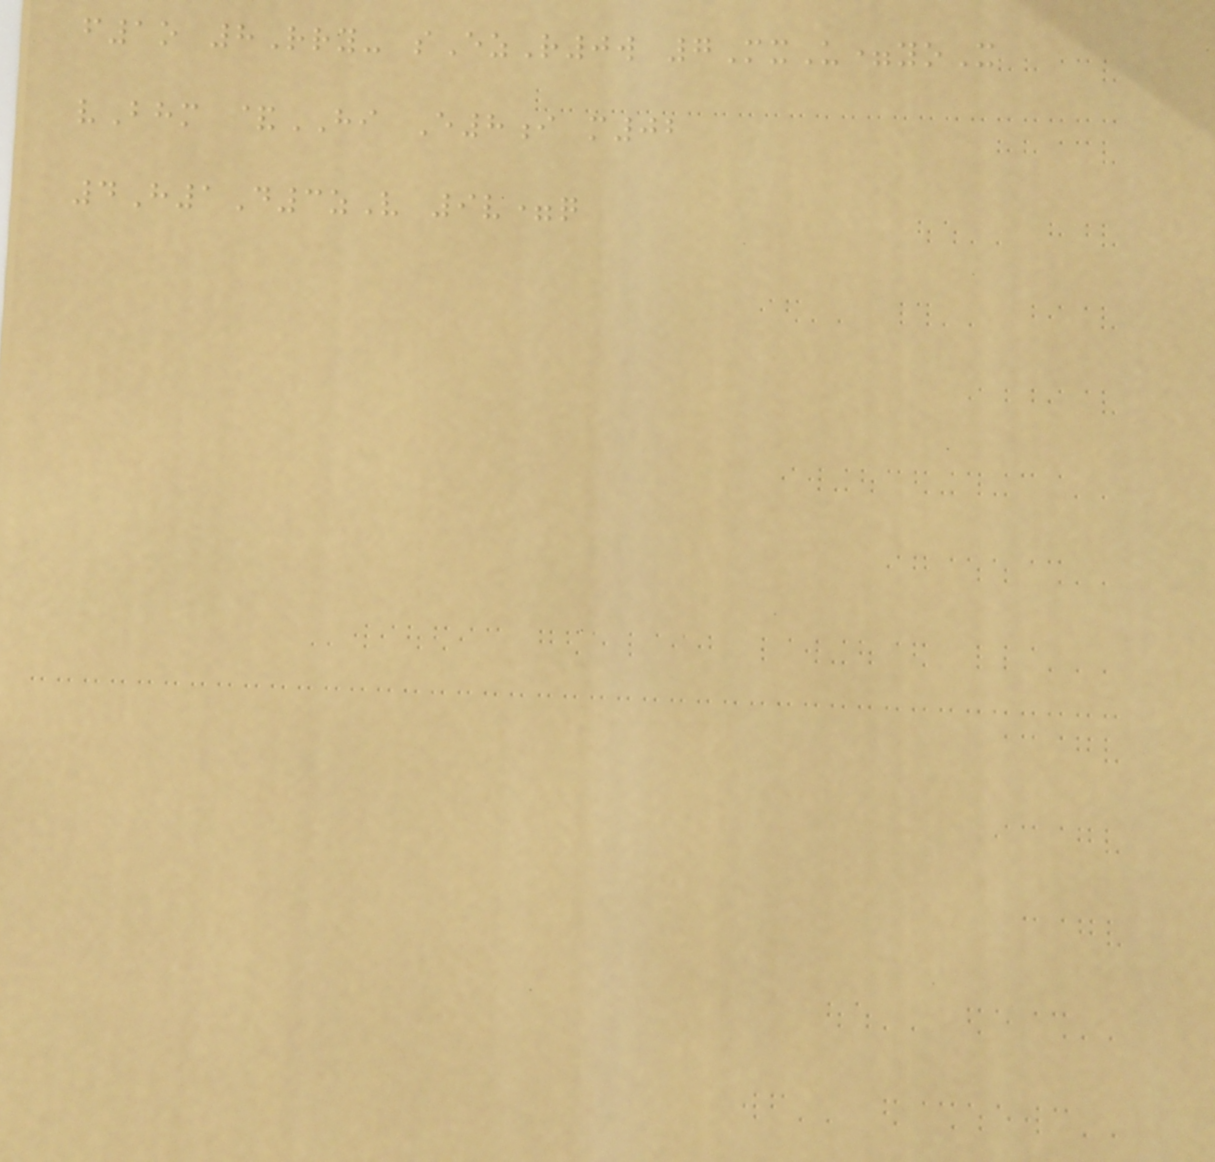f1o 8Rry- sEzR0w 7MxU=yoX
vBhm &HI E8i m02
4H1D3zV 9v=q
